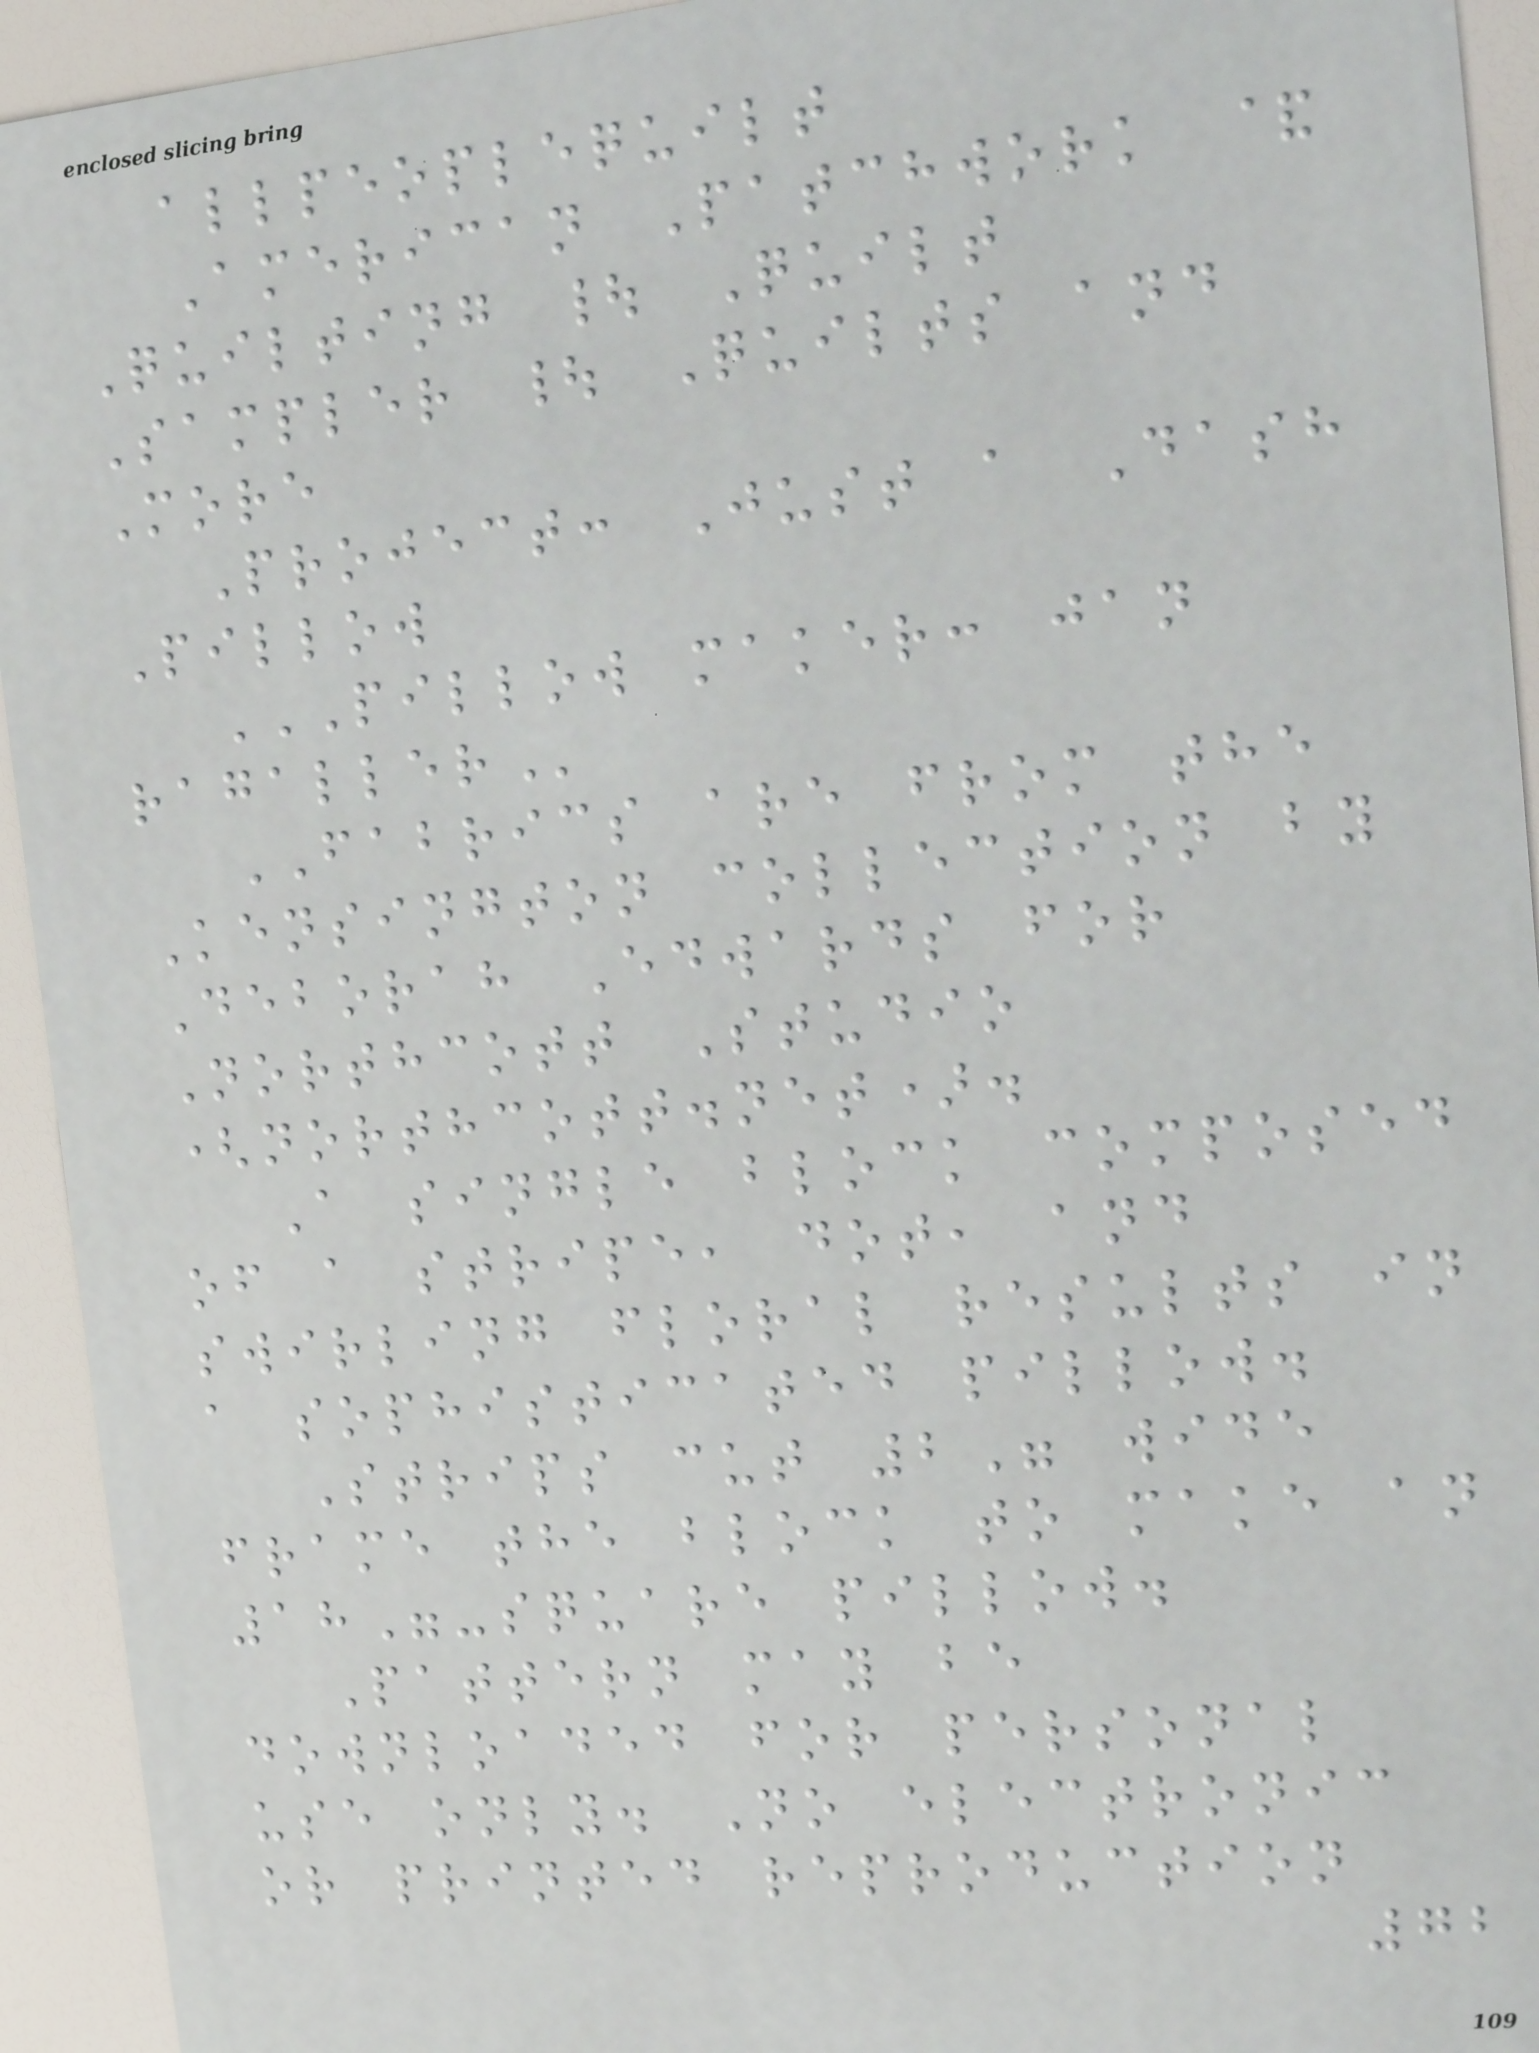allpeoplequilt
American Patchwork &
Quilting | Quilt
Sampler | Quilts and
More
Project: Just a Dash
Pillow
PILLOW MAKER: JAN
RAGALLER
FABRICS are from the
Kensington collection by
Deborah Edwards for
Northcott Studio
(northcott.net).
A single block composed
of a stripe, dot, and
swirling floral results in
a sophisticated pillow.
Strips cut 2" wide
frame the block to make an
18"-square pillow.
Pattern may be
downloaded for personal
use only. No electronic
or printed reproduction
72
